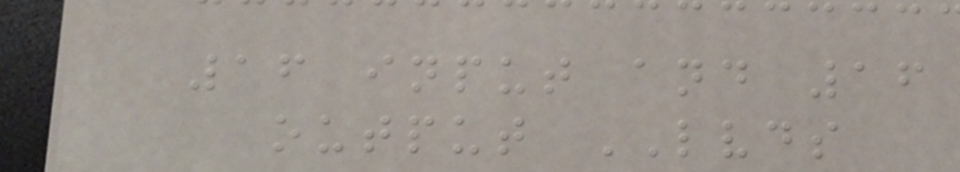16 input and 16
output LVDS
